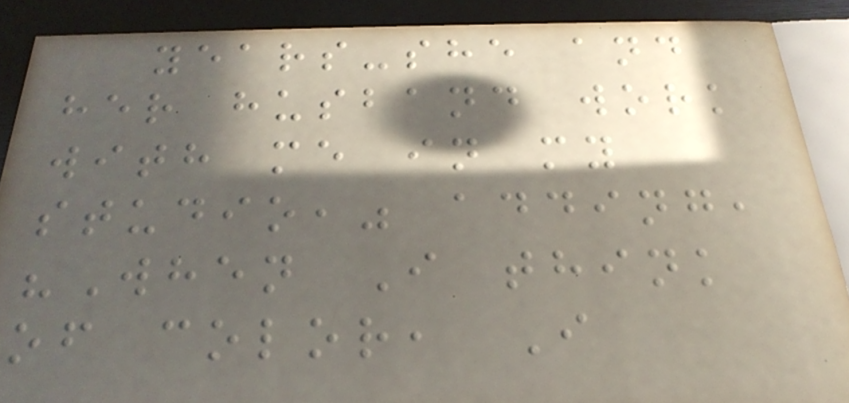years-she and
her husband work
with me in my
studio," adding,
"When I think
of color, I
